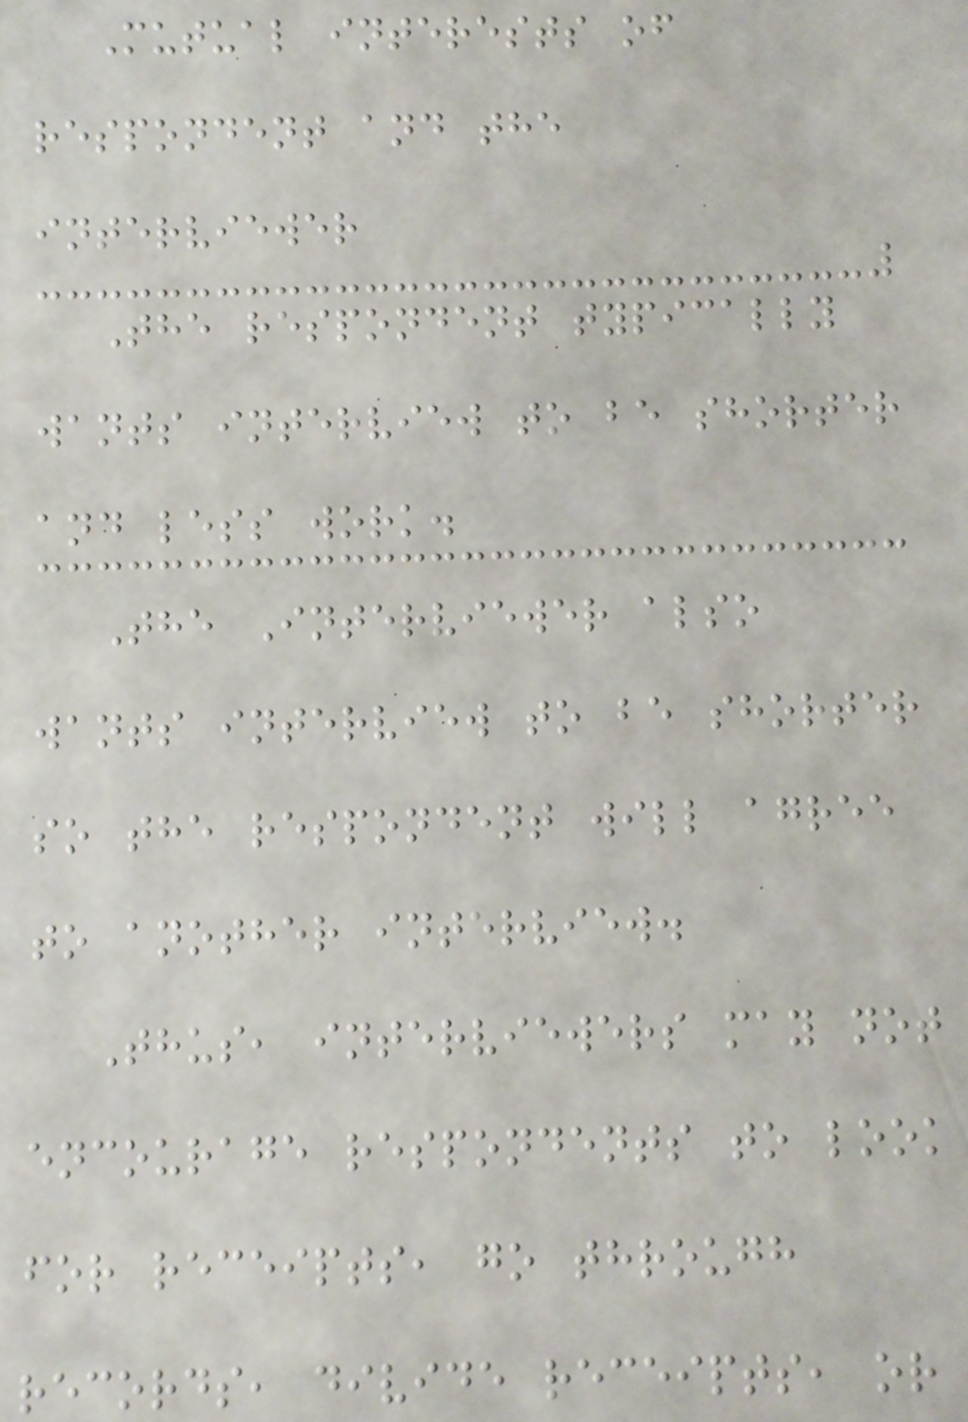Mutual interests of
respondent and the
interviewer
The respondent typically
wants interview to be shorter
and less work.
The Interviewer also
wants interview to be shorter
so the respondent will agree
to another interview.
Thus, interviewers may not
encourage respondents to look
for receipts, go through
records, divide receipts, or
